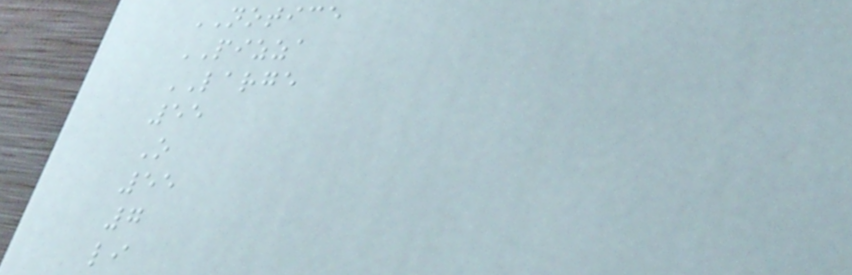NOTICE
PIZZA
LARGE
55
O
55
7
li
